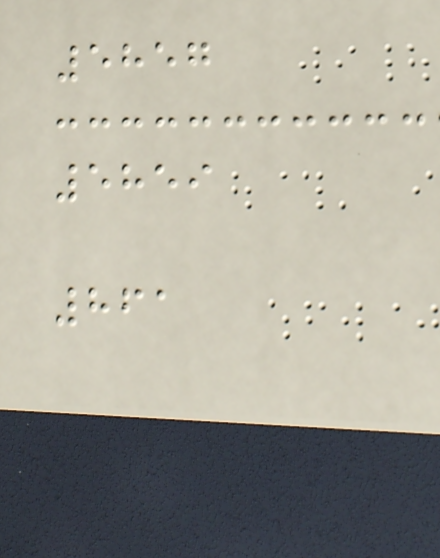5857
5859
861
